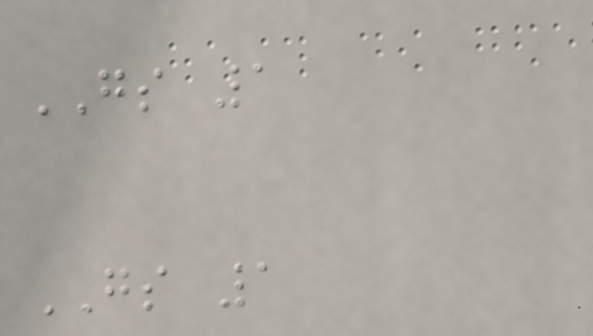GS 1
GS 1
